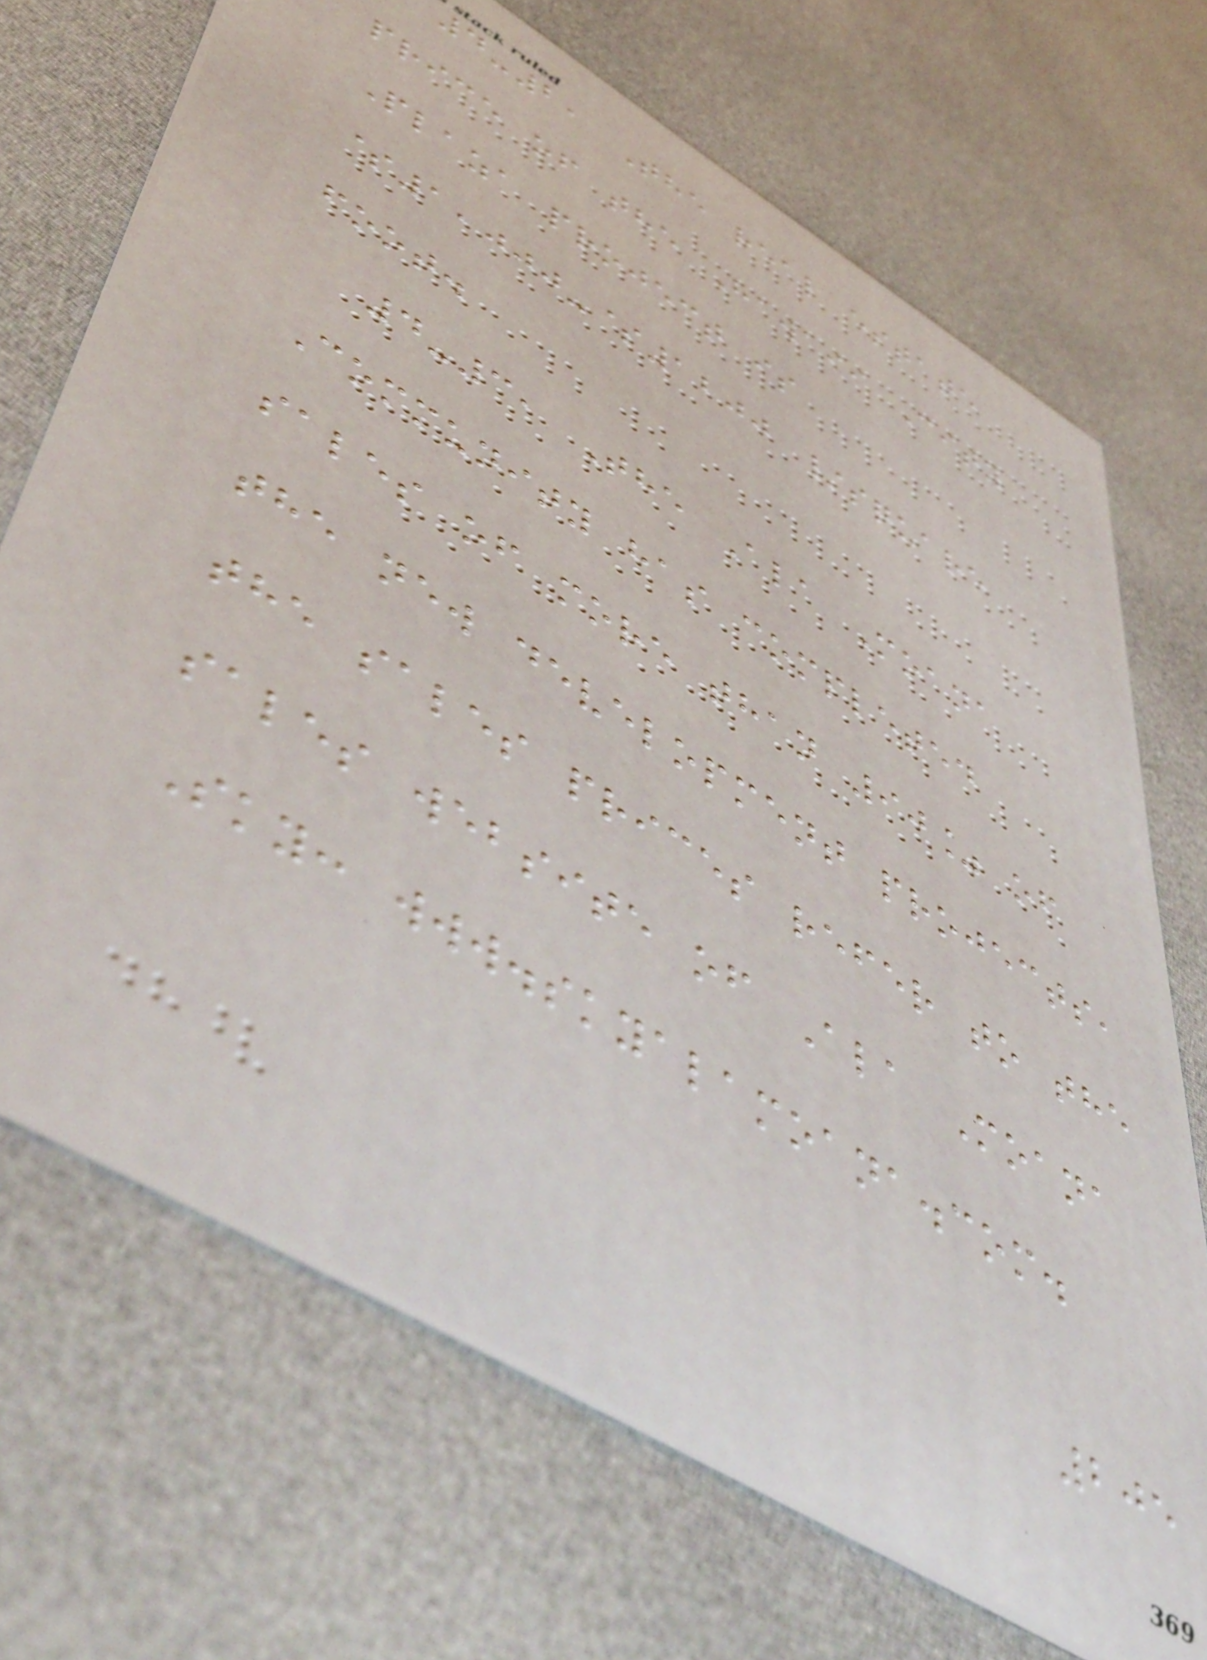4-2, The real estate
price of the Hawaii City
Plaza project is
$1,000-$1200 /square
foot.
4-3, The Ala Moana
Community has completed
sales of more than 90% of
the new development projects,
the sales prices refer to the
sales website of Ala Moana
Sky: www.skyalamoana.com.
205
